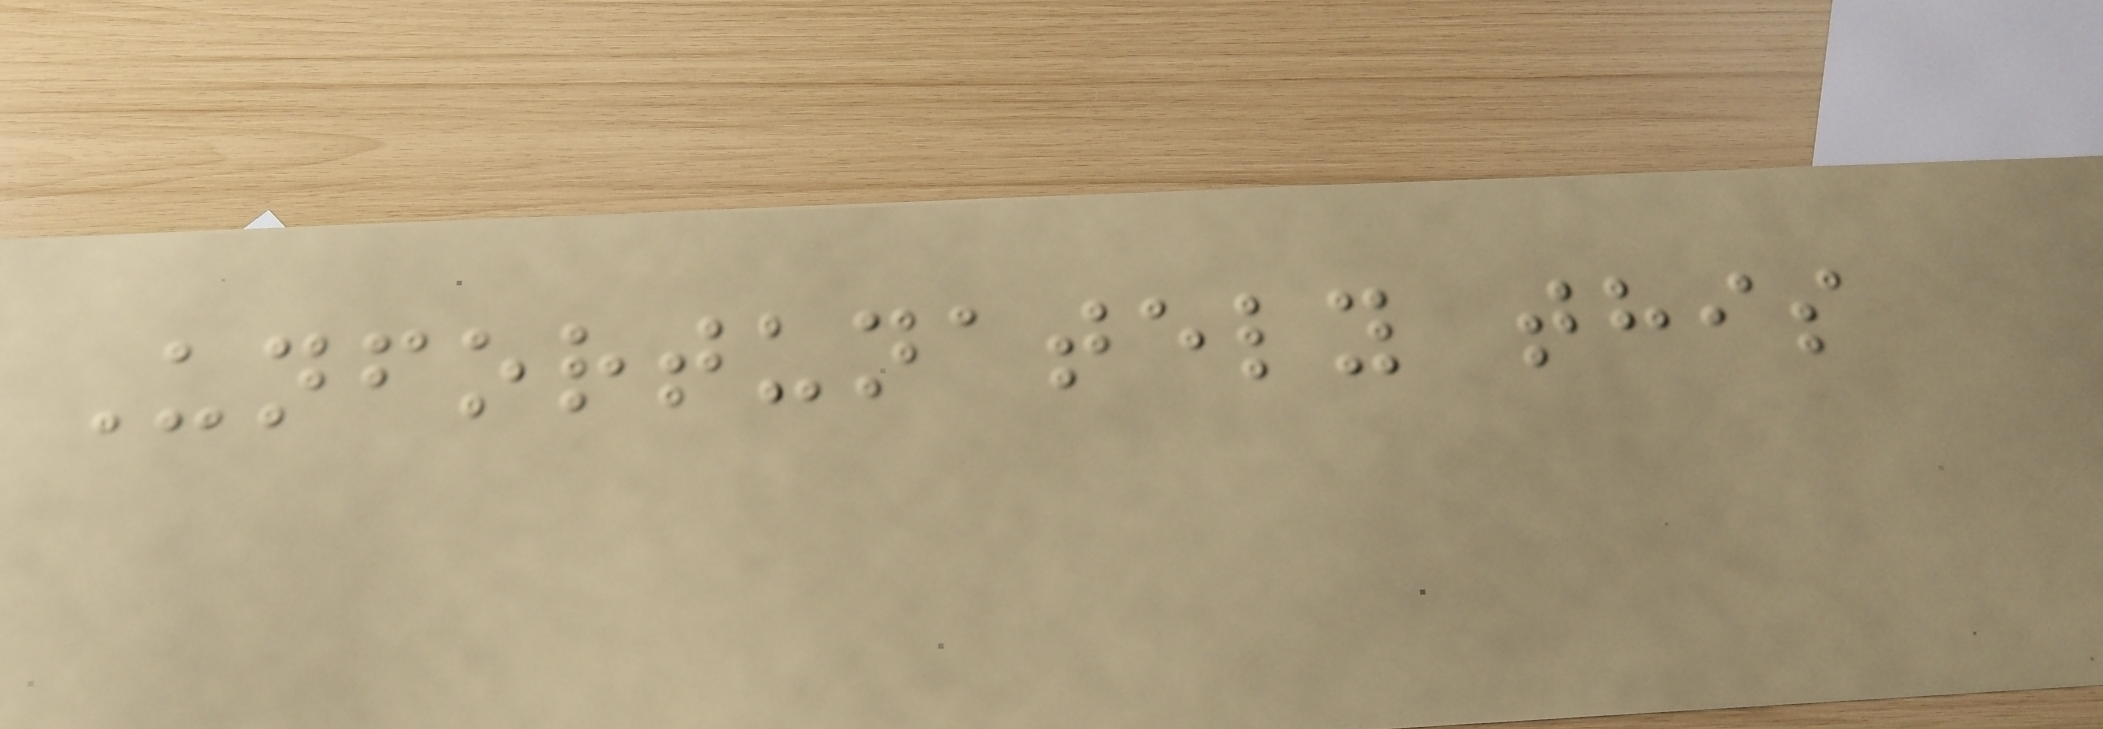Unfortunately this
